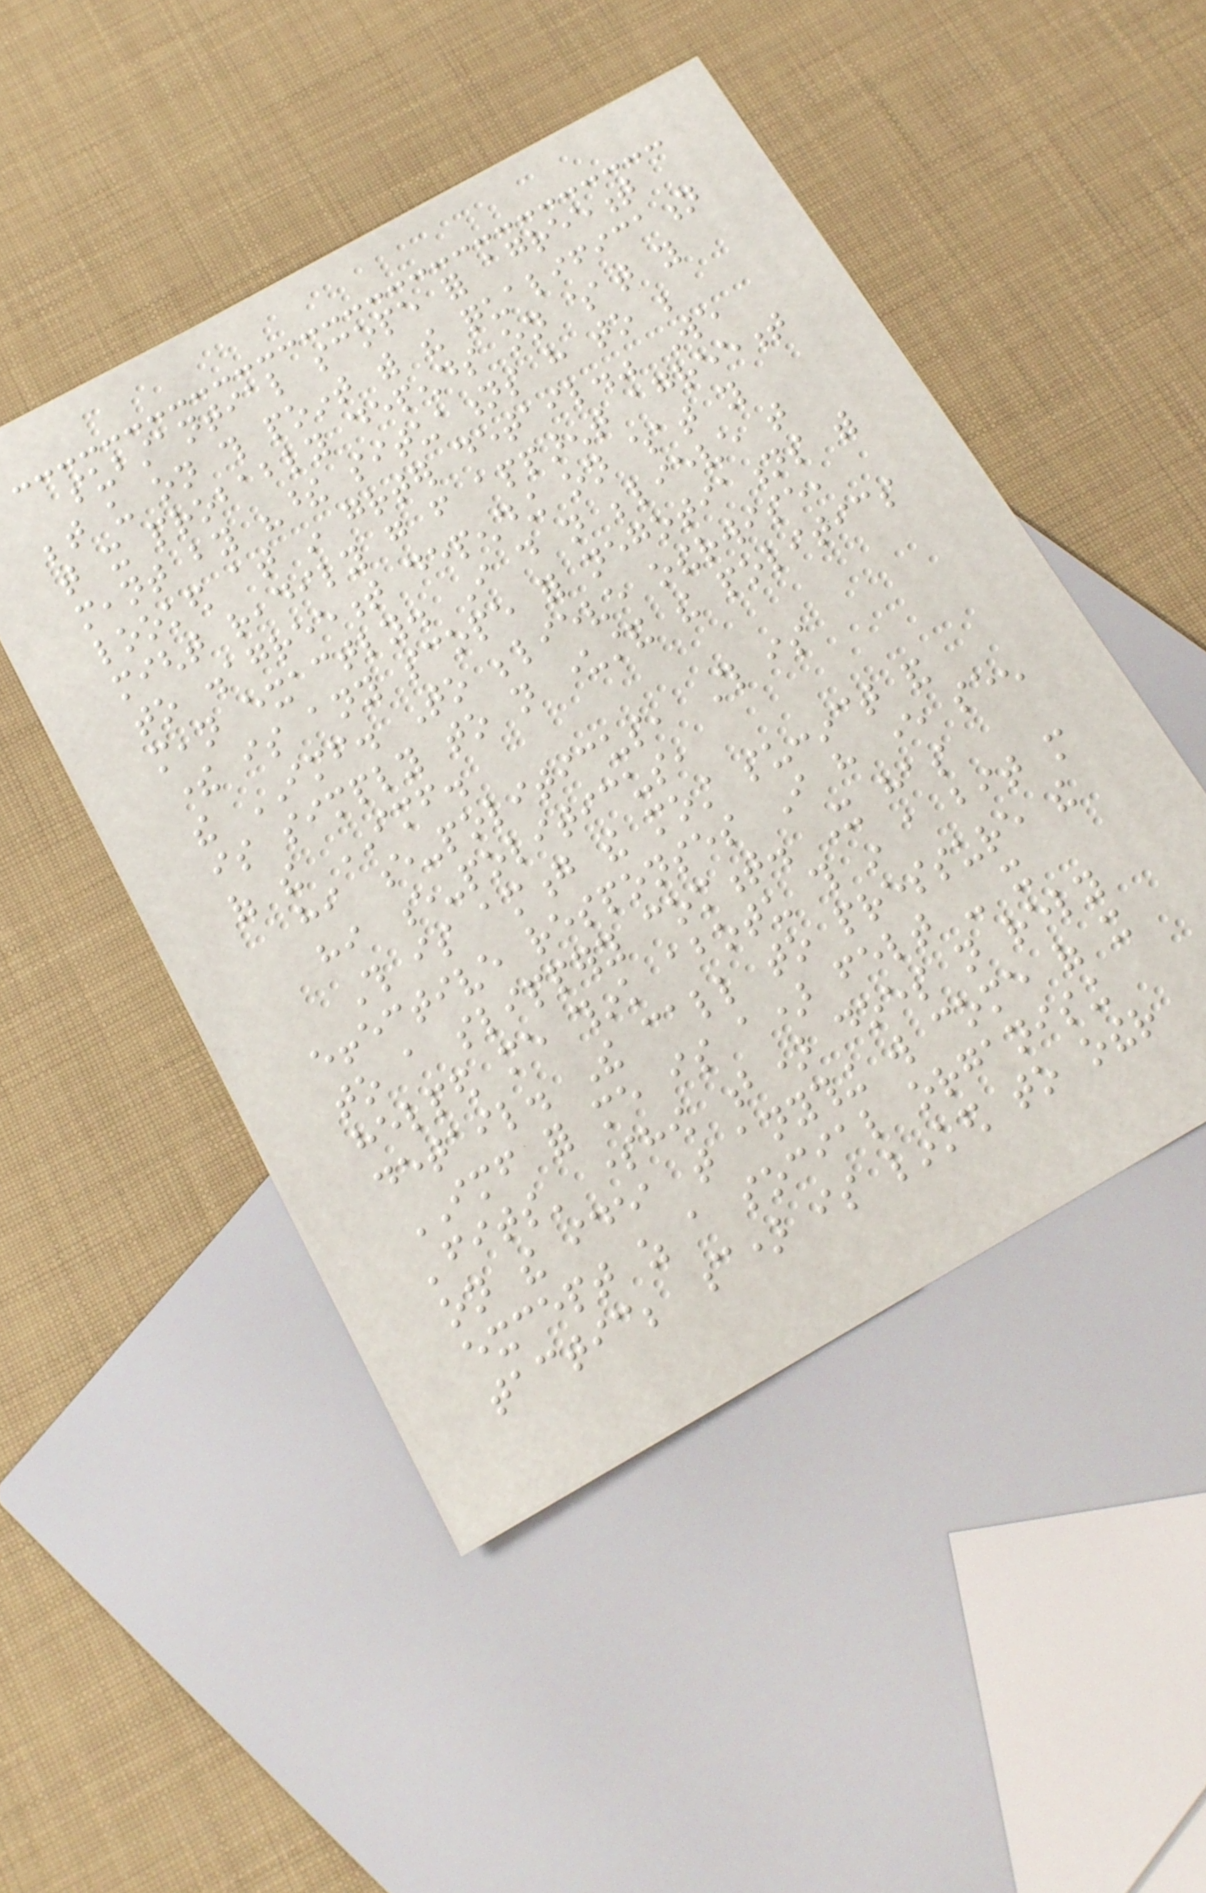substantial scope for agreement
between us on this point with the qualification
that it probably depends on what you
meant by "these situations have to be
looked at in greater detail." We
might readily go from apparent agreement
to disagreement depending on what you
mean exactly. I do not believe that
there is any scope for negotiations with
the IMF. To believe otherwise,
is simply to not understand the politics
of the IMF.
hi e-politicus, This is
hi e-politicus,
This is among the most succinct and
effective responses I have ever seen
to a slippery comment. It has
helped me think abotu this in a bit more
detail. The call to pressure the
IMF for me is a) felt - it
'fits' somehow b) does not rely
on the idea that anything will come of it
except as a social organising
tactic; c) is linked to other
